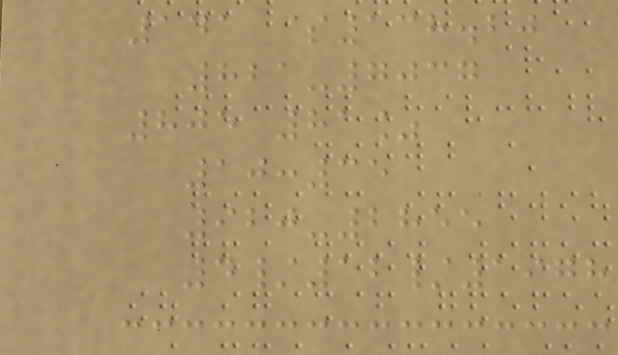141 $138.20
821-7037
805 81%
10:35
920-2855
4/12/1978
